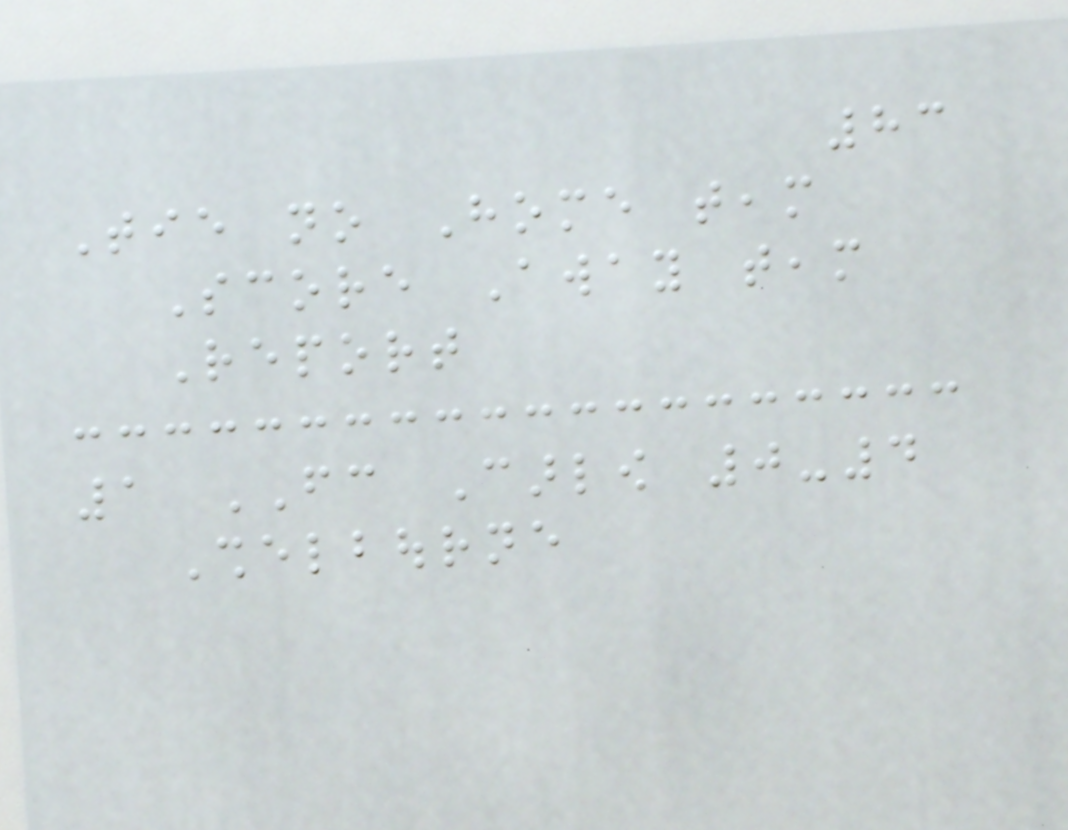83
Tie no Home team
Score Away team
Report
1 FC Carlow 0-4
Shelbourne
